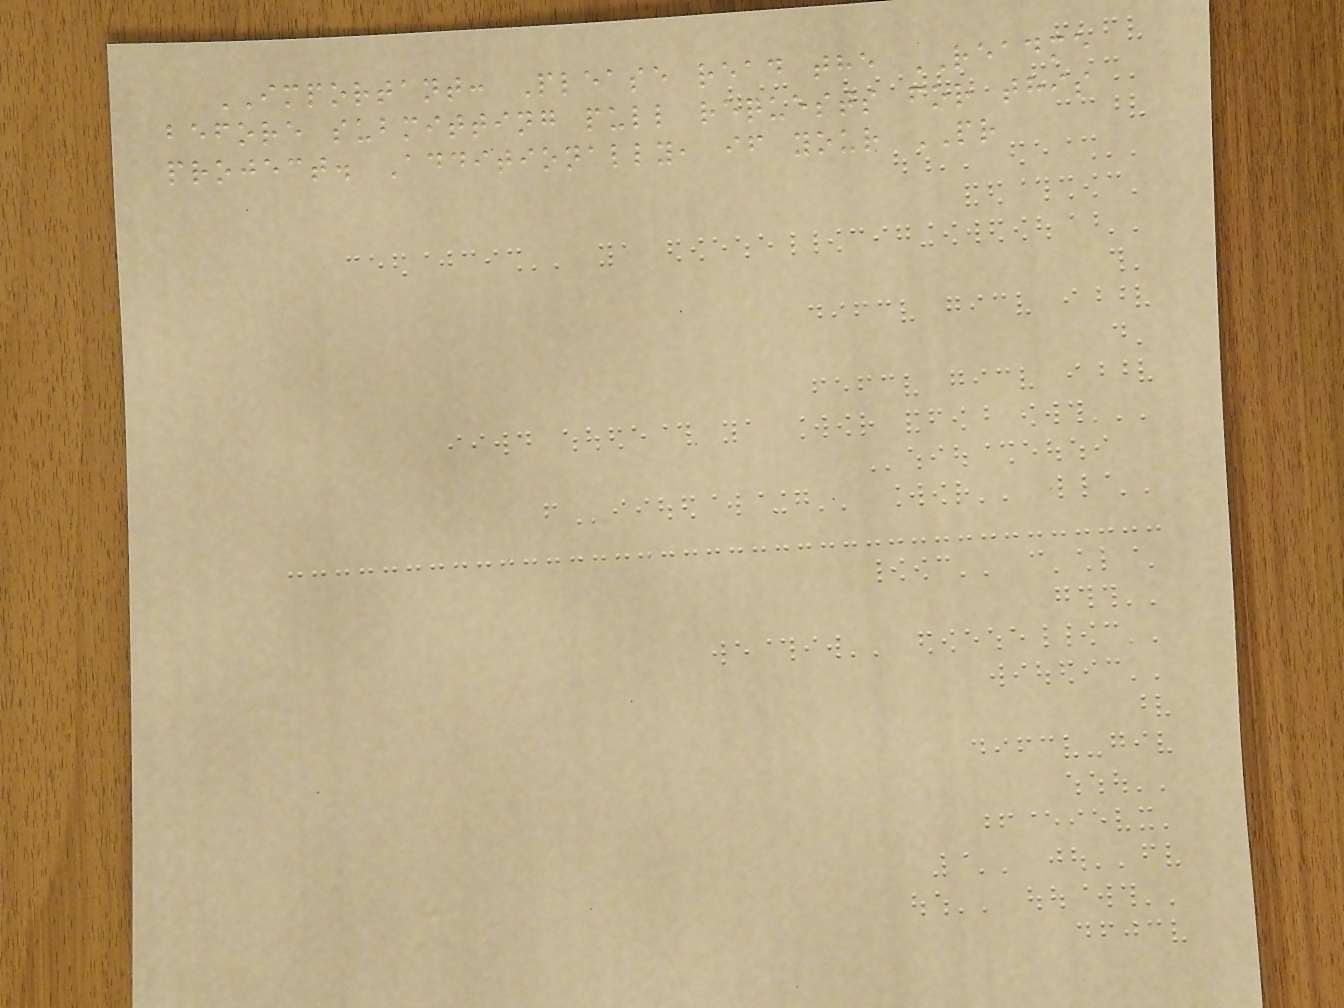IMPORTANT: Please read the README
before submitting pull requests for this
project. Additionally, if your PR
